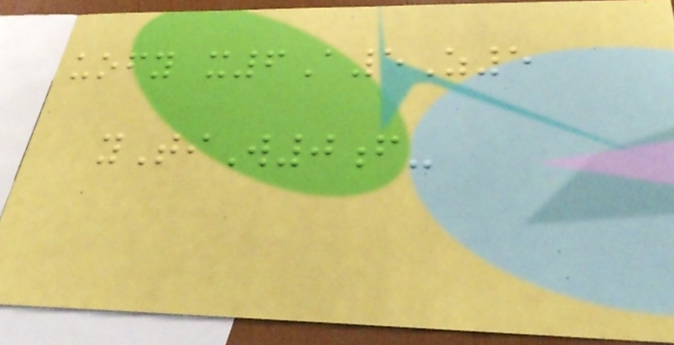uofy x6A5Z5
yTiW0f-
